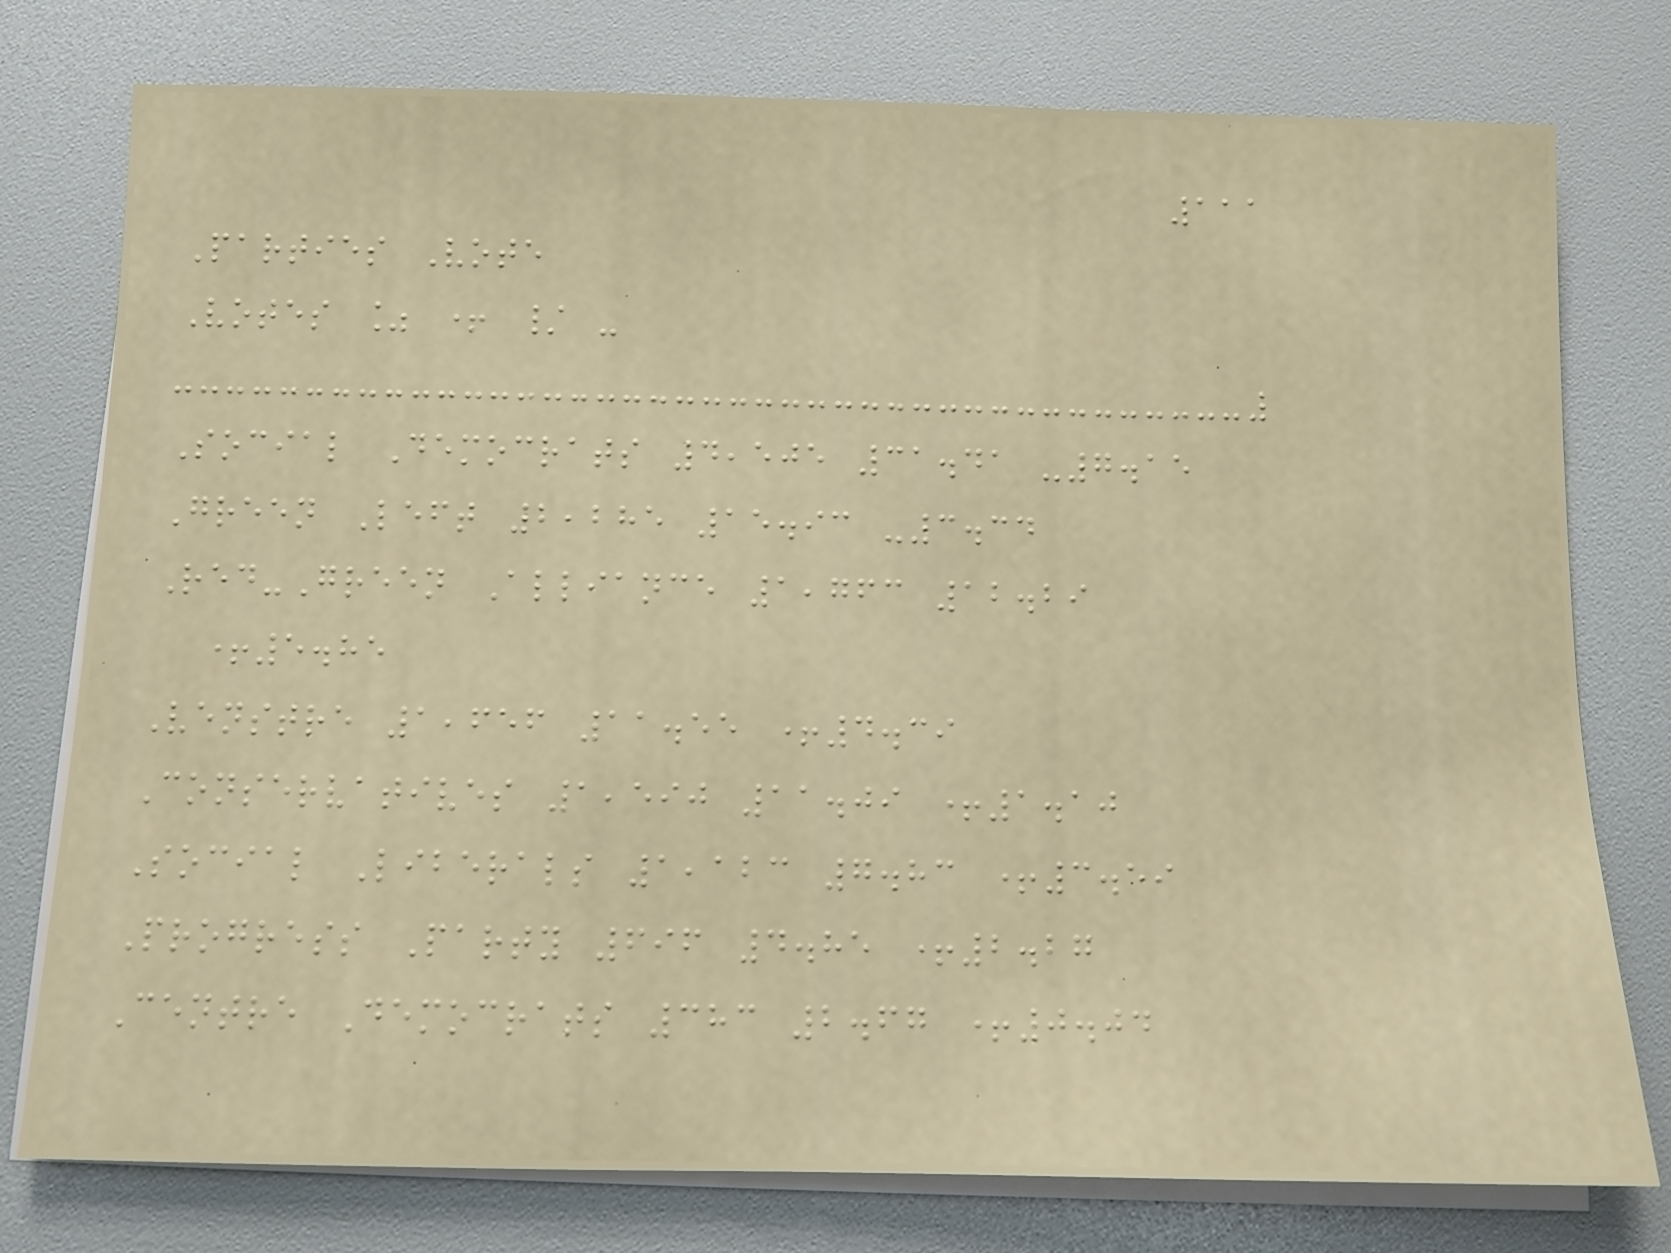111
Parties Vote
Votes % + / -
Social Democrats 4,505 31.41 -7.15
Green Left 2,285 15.93 -3.34
Red-Green Alliance 1,763 12.29
+5.85
Venstre 1,656 11.55 +4.39
Conservatives 1,590 11.09 +1.10
Social Liberals 1,123 7.83 +3.59
Progress Party 696 4.85 +2.27
Centre Democrats 383 2.67 +0.04
